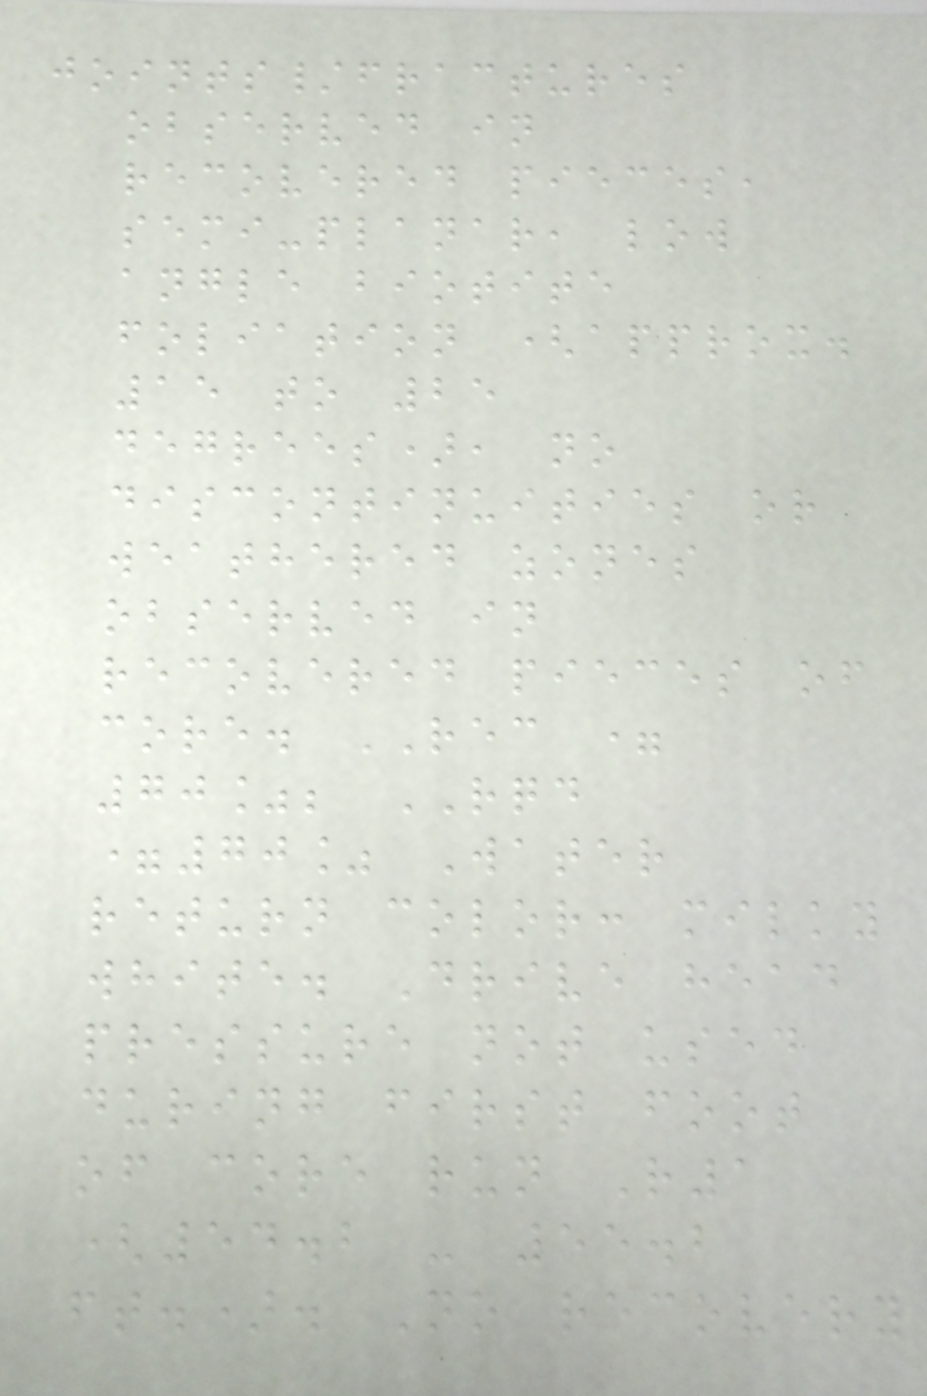joints/fractures
observed in
recovered pieces,
semi-planar, low
angle biotite
foliation (approx.
15 to 25
degrees), no
discontinuities or
weathered zones
observed in
recovered pieces of
core. REC =
70%; RQD
=70% Water
return color: milky
white. Drive head
pressure not used
during first foot
of core run R1
(54.2 - 55.2
ft.). No recovery
